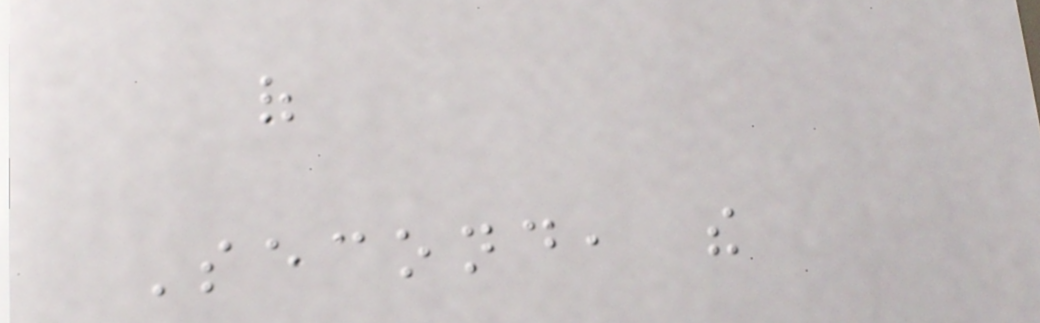of
Second, the
